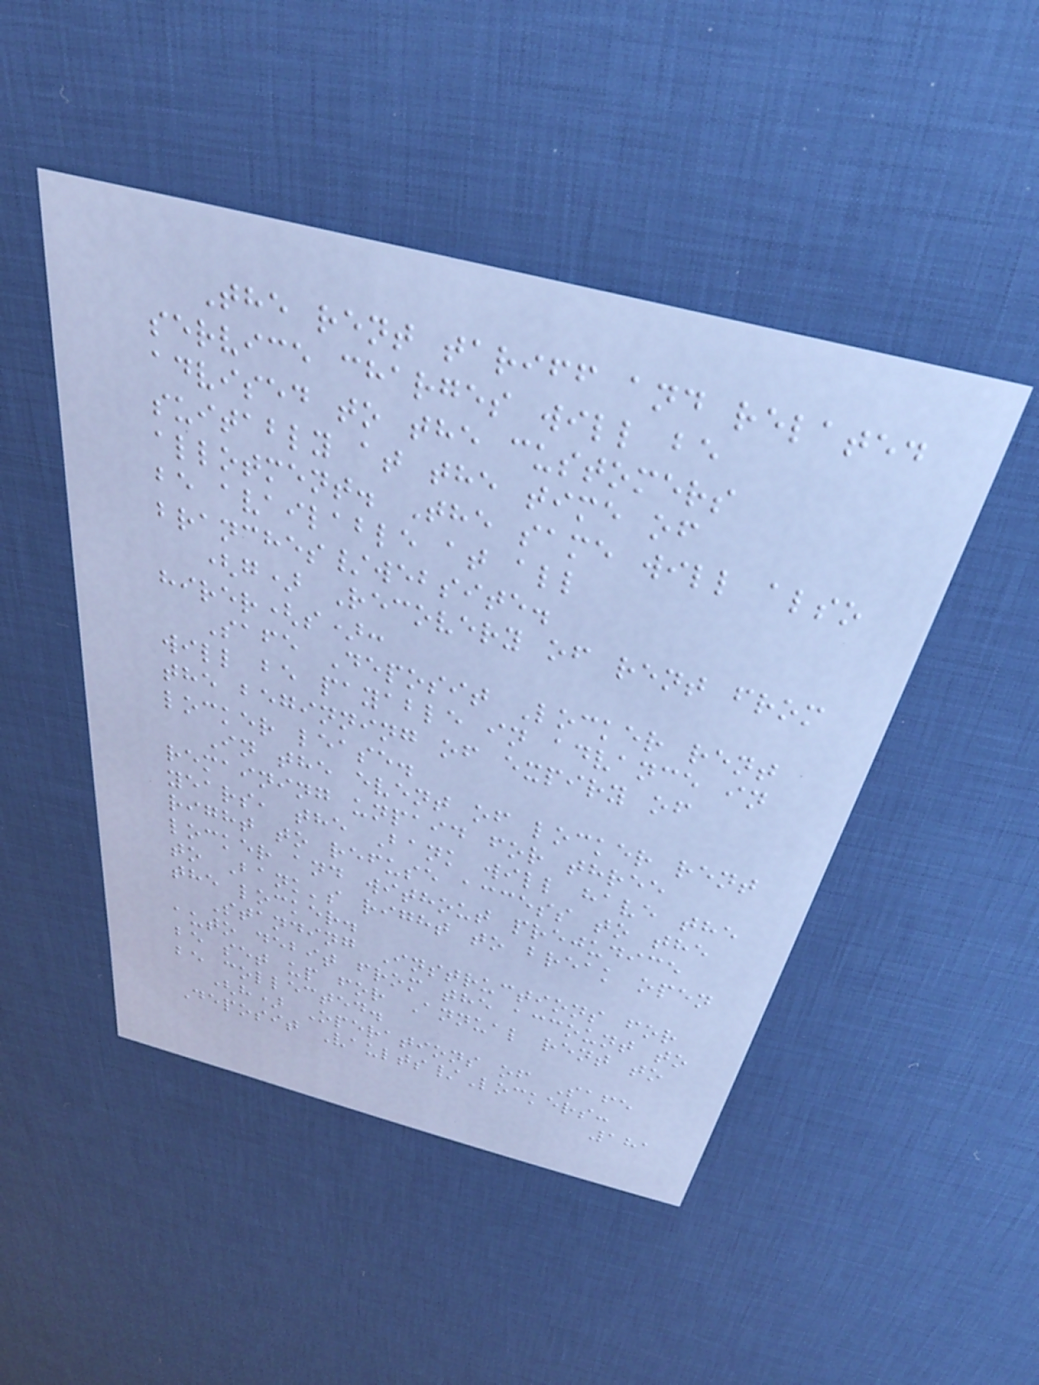The rent tariff and related
service charges will be
advised to the customers
suitably at the time of
allotment. The same will also
be available at all
branches/website.
(g) Recovery of rent from
hirer(s):
Safe Deposit Locker rent
will be payable in advance in
the beginning of expiry of
locker lease.
In the event of locker rent
remaining unpaid for three
years, the Bank will have the
right to refuse access to the
locker and without prejudice
to Bank's right to break open
the locker.
Standing Instructions for
auto debit from the account to
be set up for Annual rent to
be collected.
(h) Operations of Safe
Deposit Vaults/Lockers:
181
